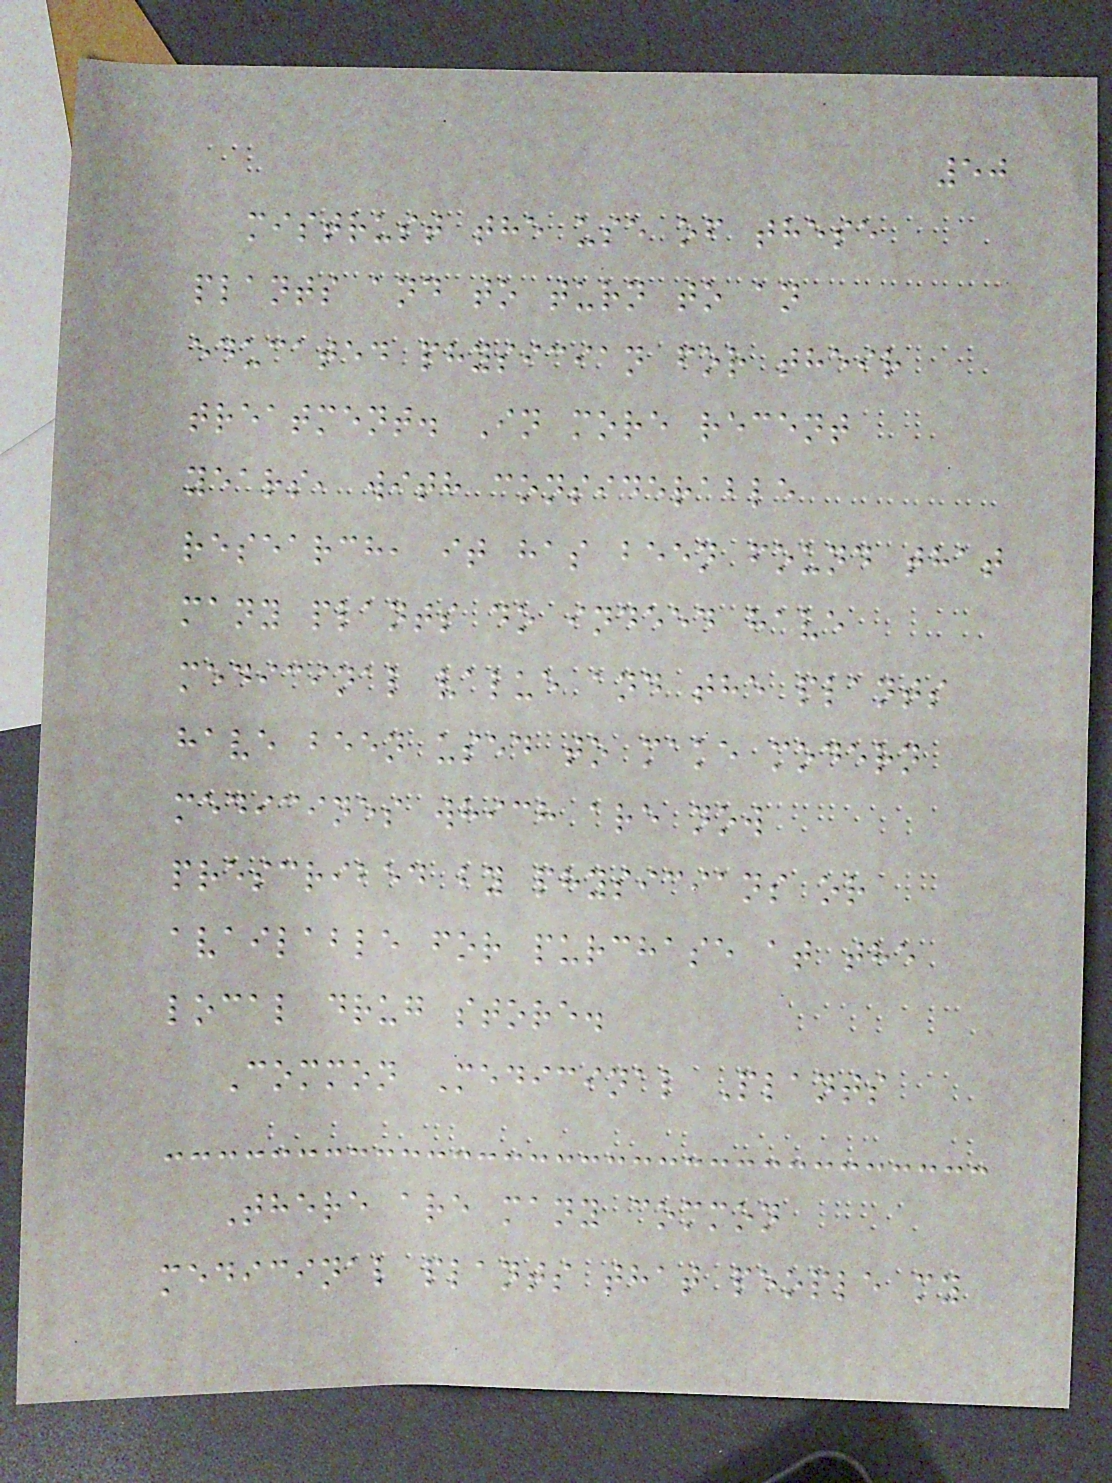50
mistrust the use of these
plants and to turn to an
educated physician for their
treatment. In more recent
years, with considerable
research, it has been found that
many plants do indeed have
medicinal value and the plants
have been used to make modern
medicines which are now
prescribed by physicians or
available for purchase at the
local drug store.
Common Medicinal Plants
There are many common
medicinal plants that people my
